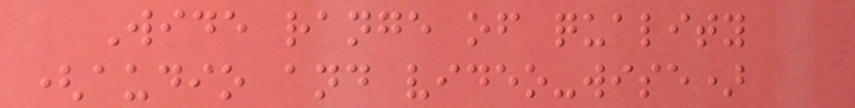Wide range of quality
(audio and video-wise)
